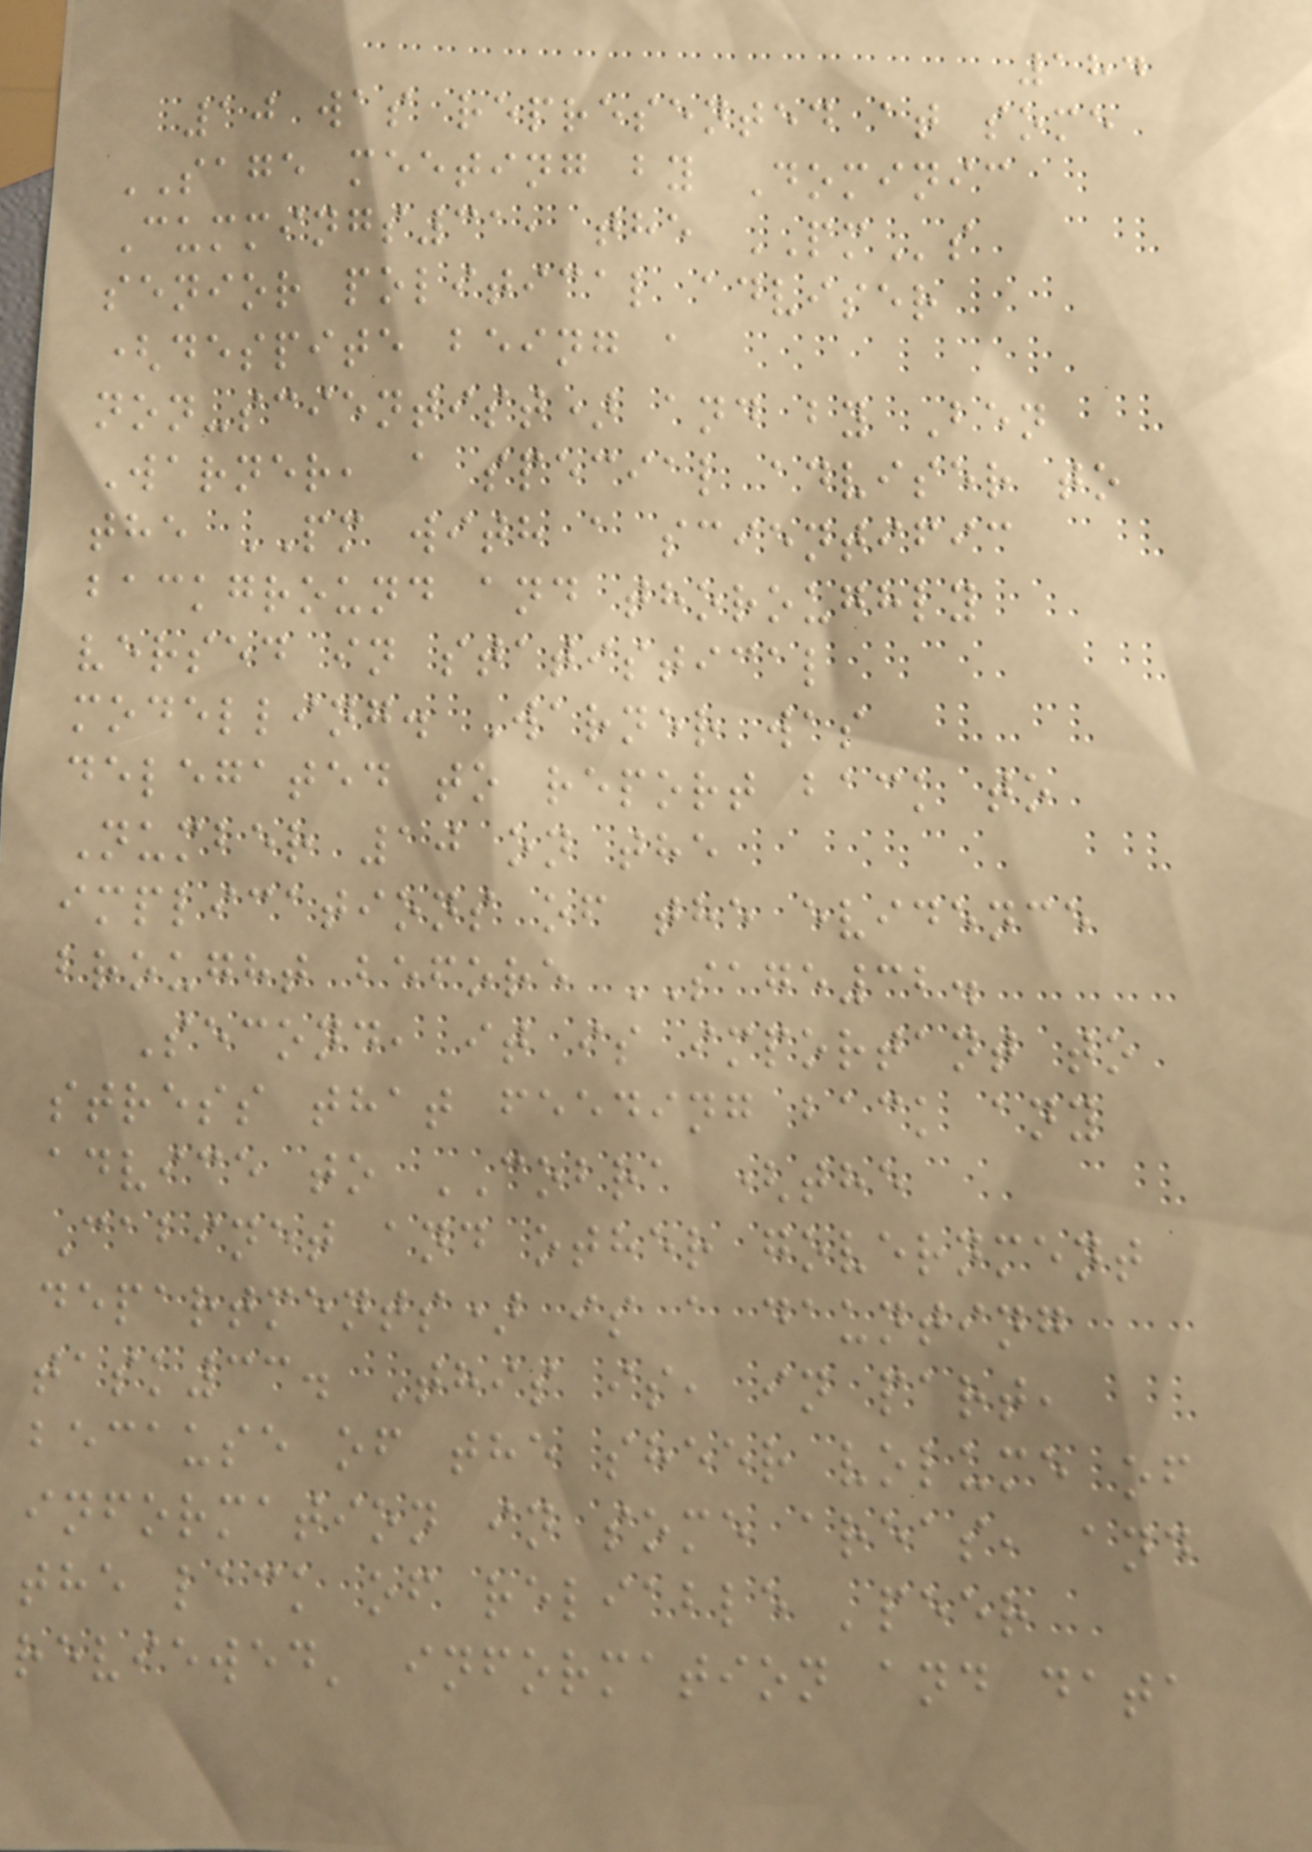184
10 was represented at some
SAGE meeting by Dominic
Cummings31, the PMs
senior political adviser
(despite being a
non-scientist) and by Ben
Warner, a special adviser to
the PM with a scientific
background and thoroughly
versed in statistical
modelling. Warner was
delegated to report back to
Number 10 on the
implications of the evidence
brought before SAGE32.
Second, it is important to
stress that feeding back any
advice to COBRA (the
Cabinet and other government
departments) is a daunting
task33. This is, in part,
because of the sheer volume of
information in some areas, and
the lack of reliable 'peer
reviewed' information and data
